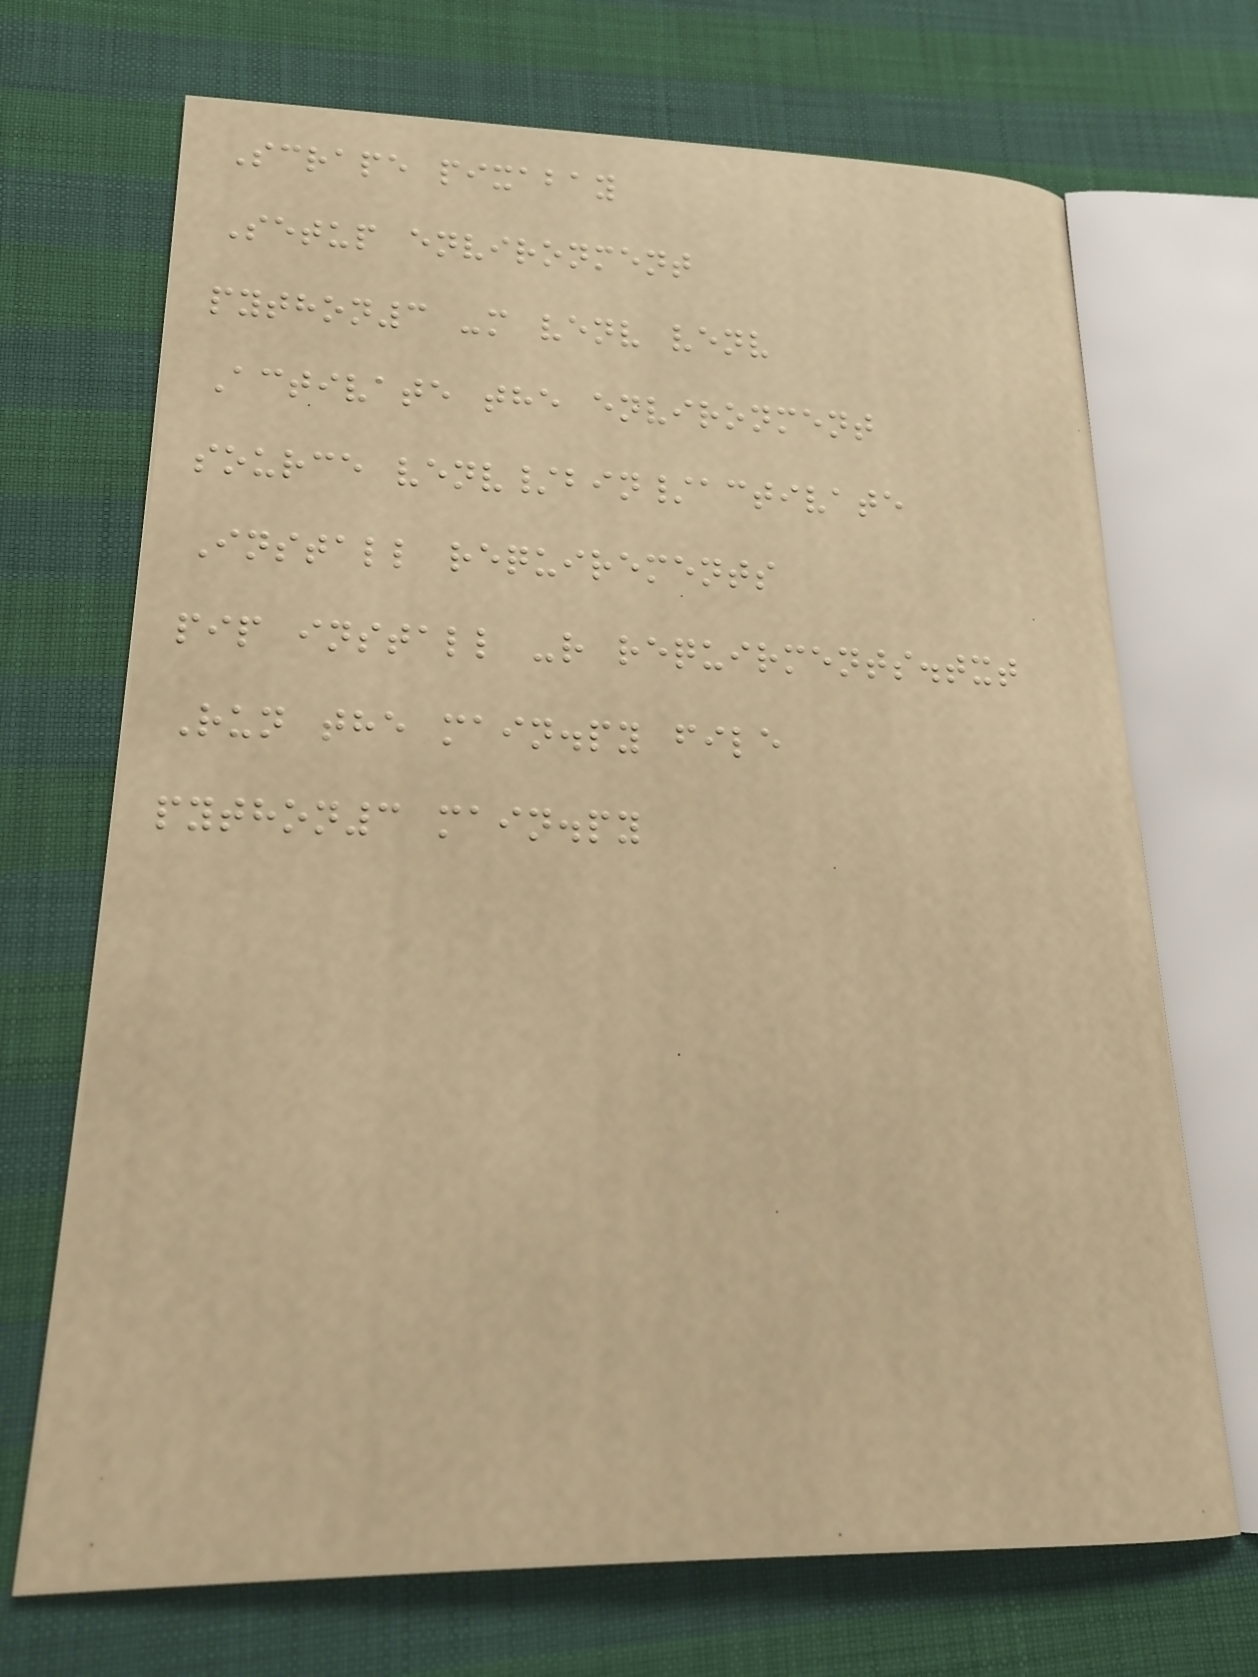Scrape pixabay
Setup environment
python3 -m venv venv
Activate the environment
source venv/bin/activate
Install requirements
pip install -r requirments.txt
Run the main.py file
python3 main.py
